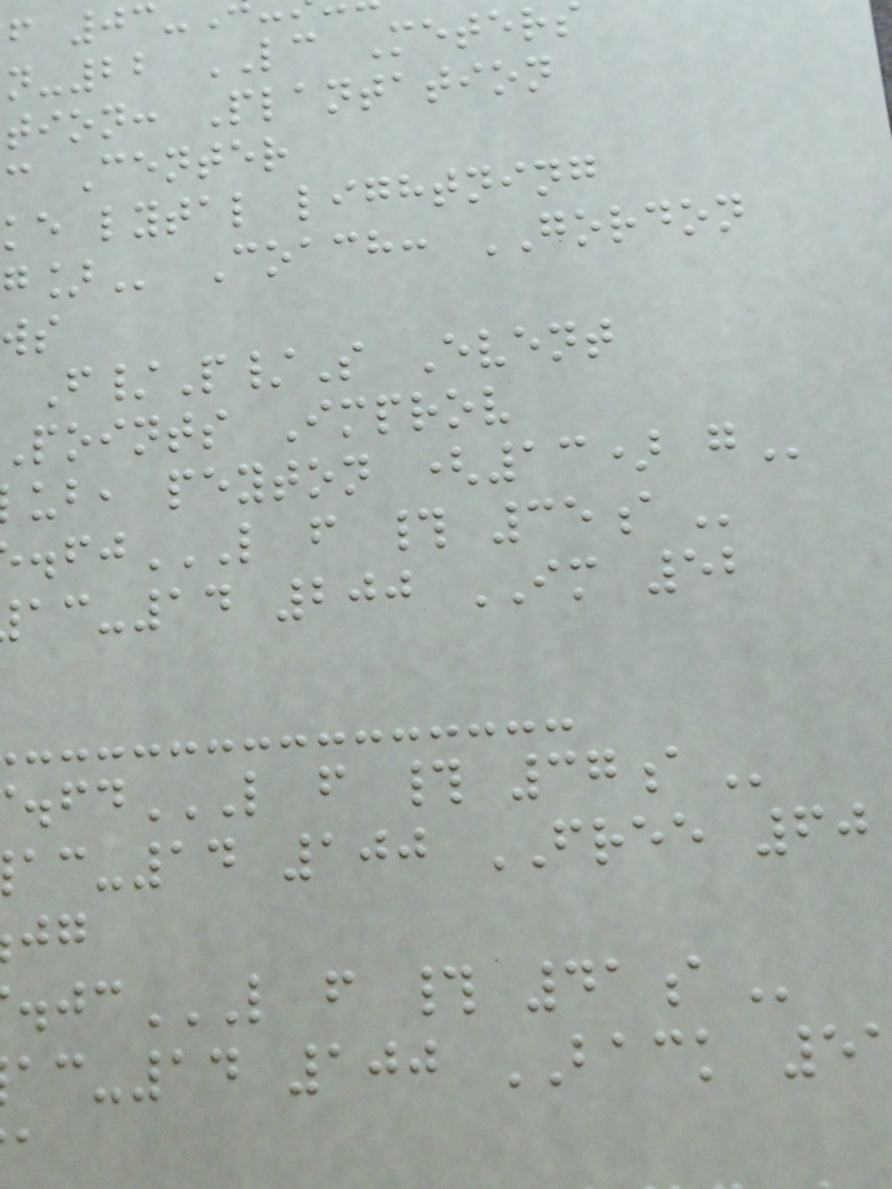n-22 LC Meter
tion: Plantation
c Center
ke lytal lightning
Coach: GORDON
F/P/S Event
points Improv
ub, peyton (13)
-14 200 IM 52
-14 100 FREE 60
-14 100 BACK 5
